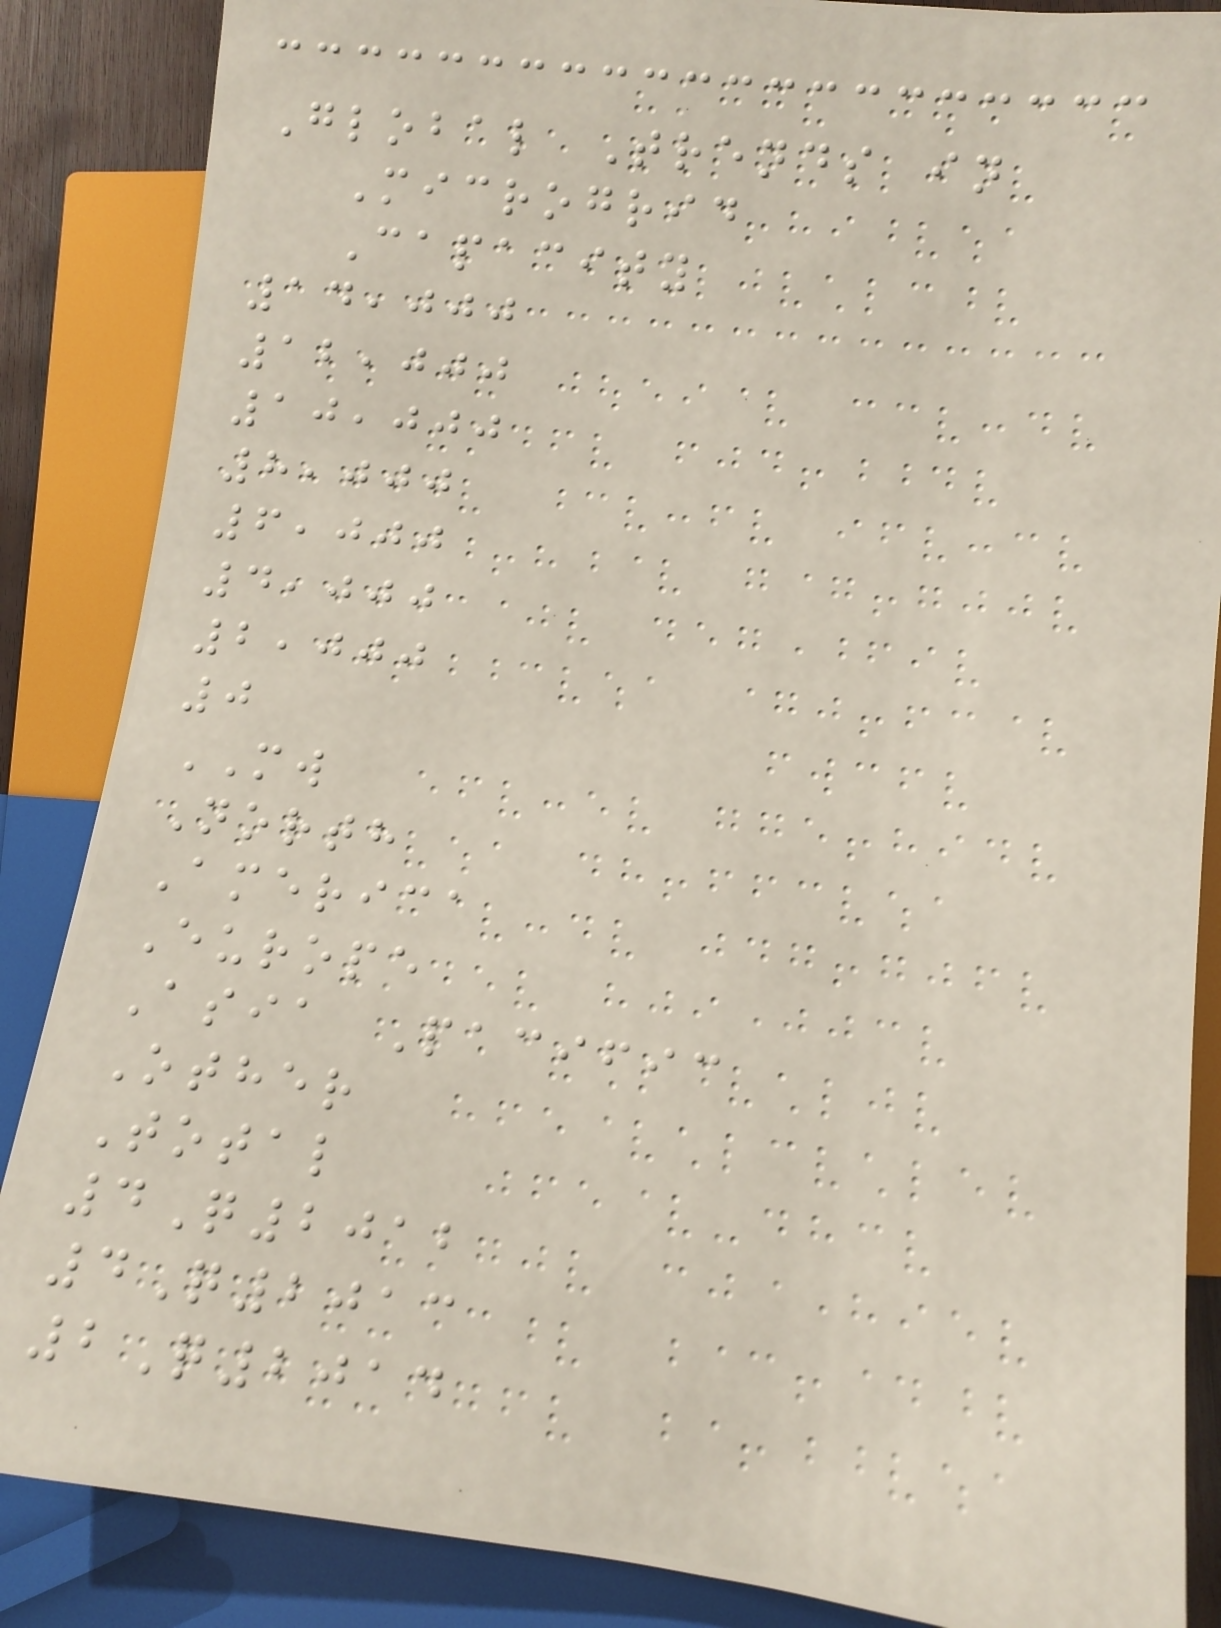Global Trends in
Microgrid
Capacity
14,000
12,000
10,000
8,000
6,000
4,000
2,000
0
MW
North
America
Europe
Asia Pacific
Other
Total
4Q2012
4Q2013
2Q2014
